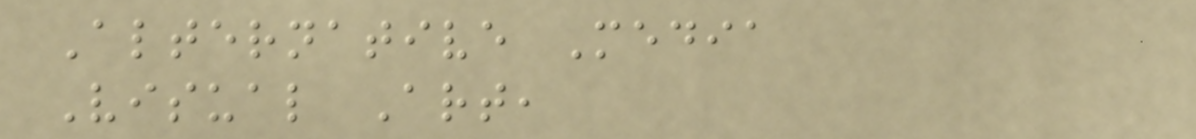Alternative Media
Visual Art,
